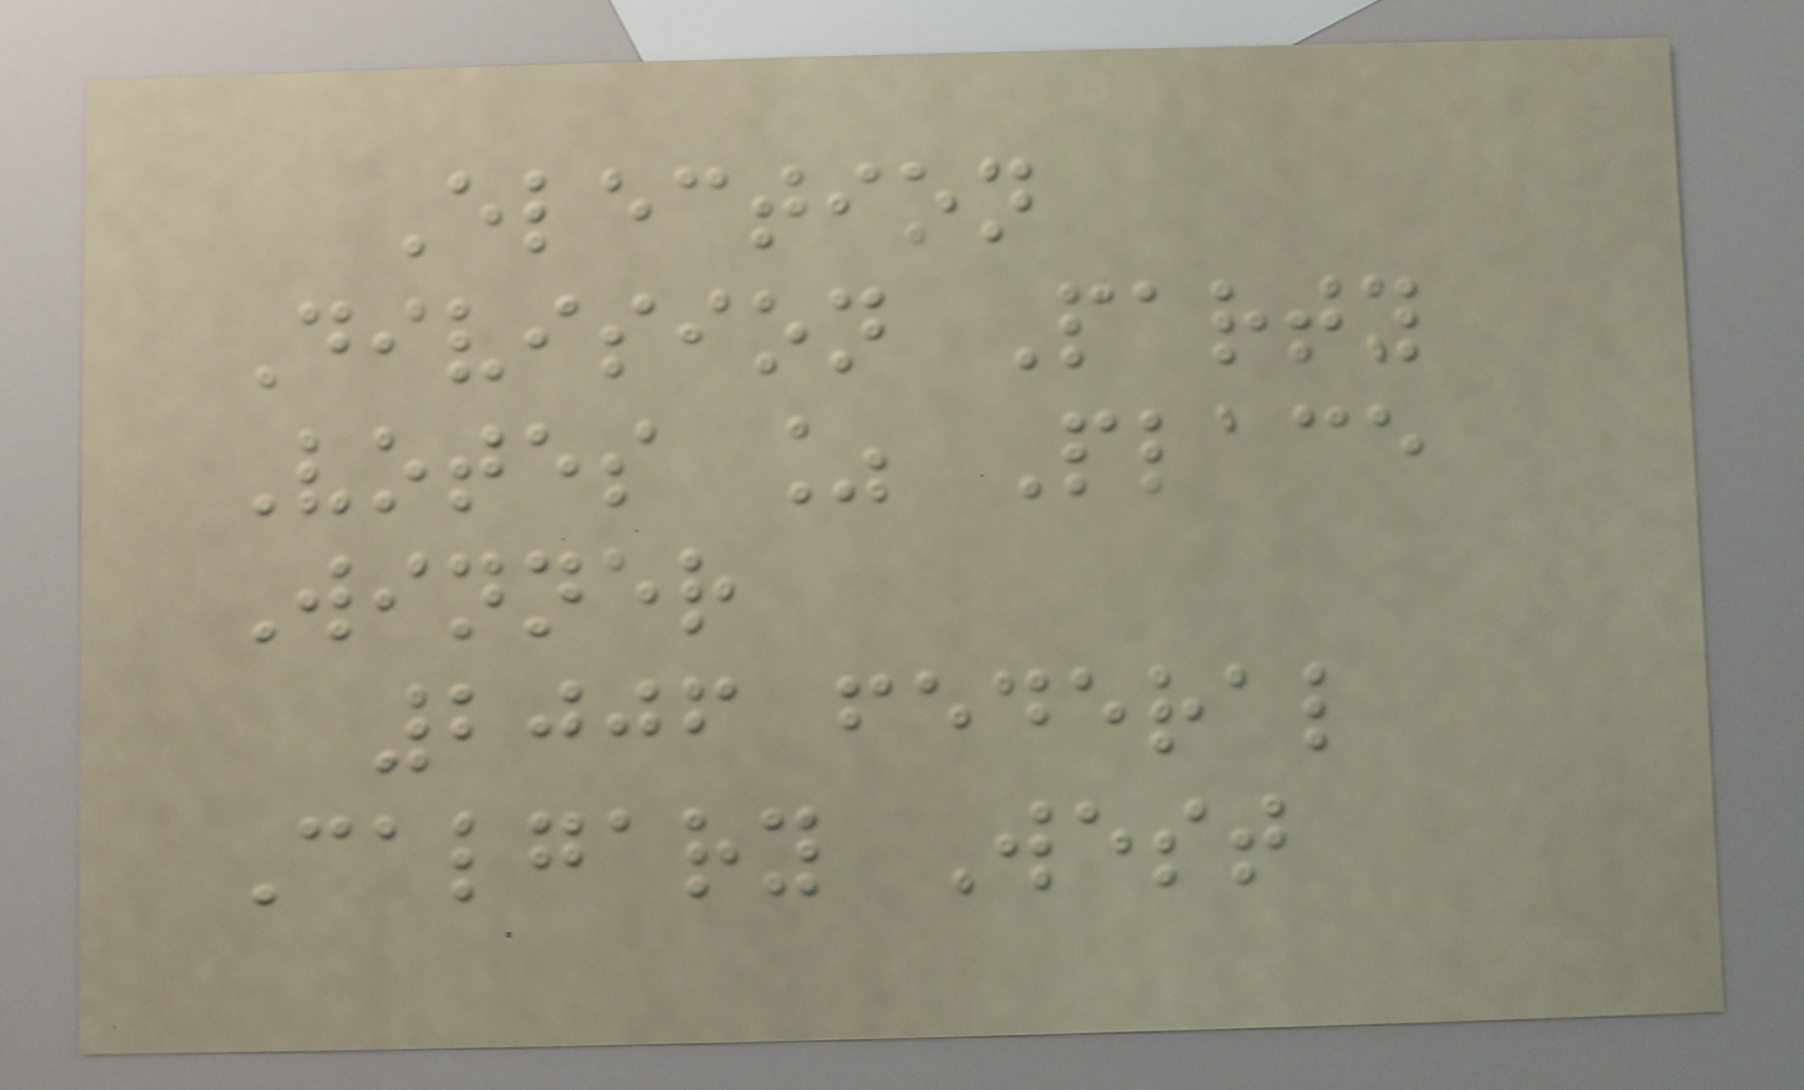Election
Division Party
Votes % Place
Winner
2006 federal
Calgary West
